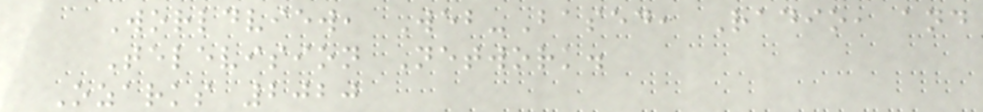Worldview, Web-Based, Radio, and
Television Network.
Ozarks 2020
